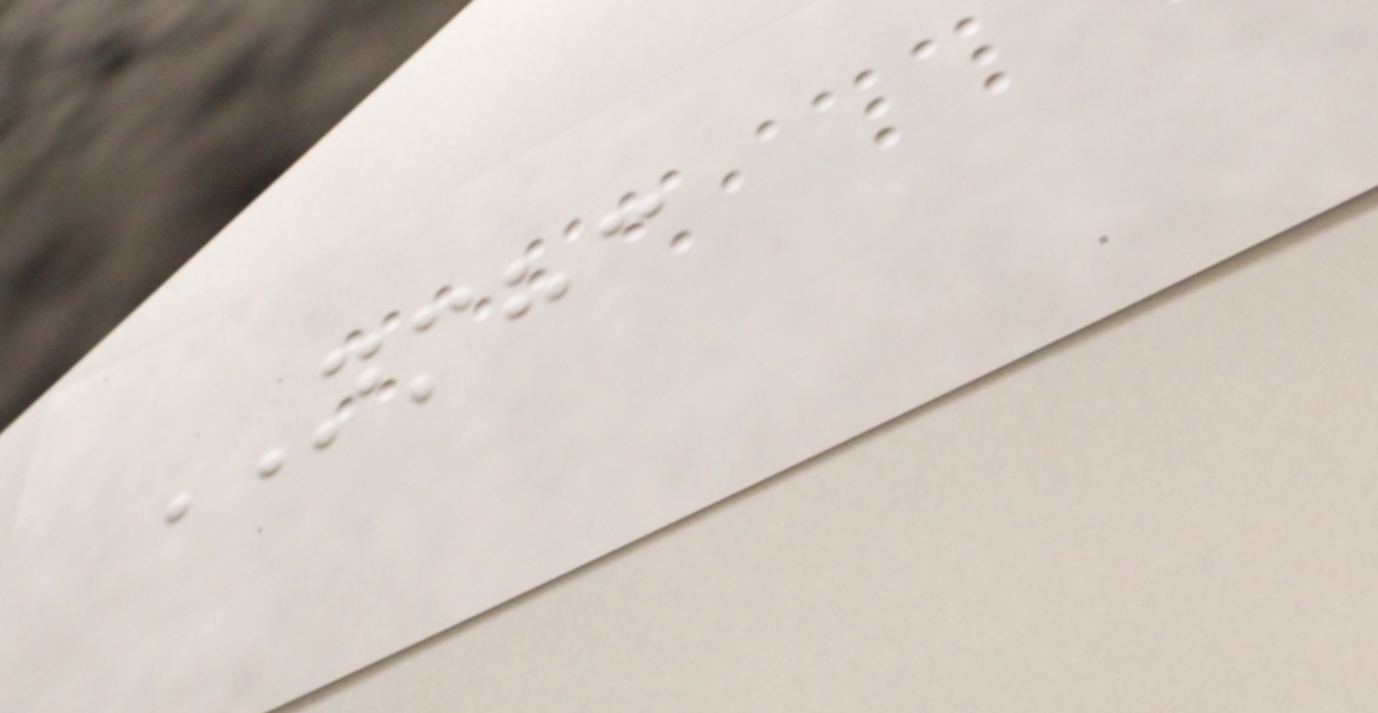NMHC
